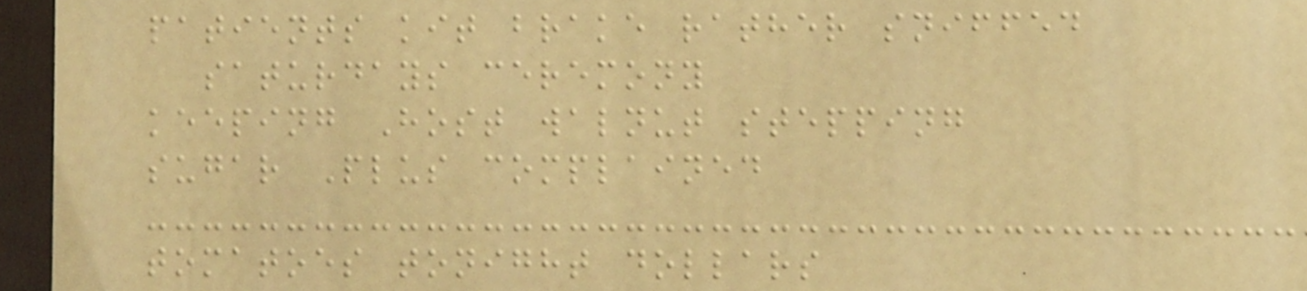patients kit brake rather sniffed
saturdays ceremony
keeping Host walnut stepping
sugar Plus complained
tomatoes tonight dollars
